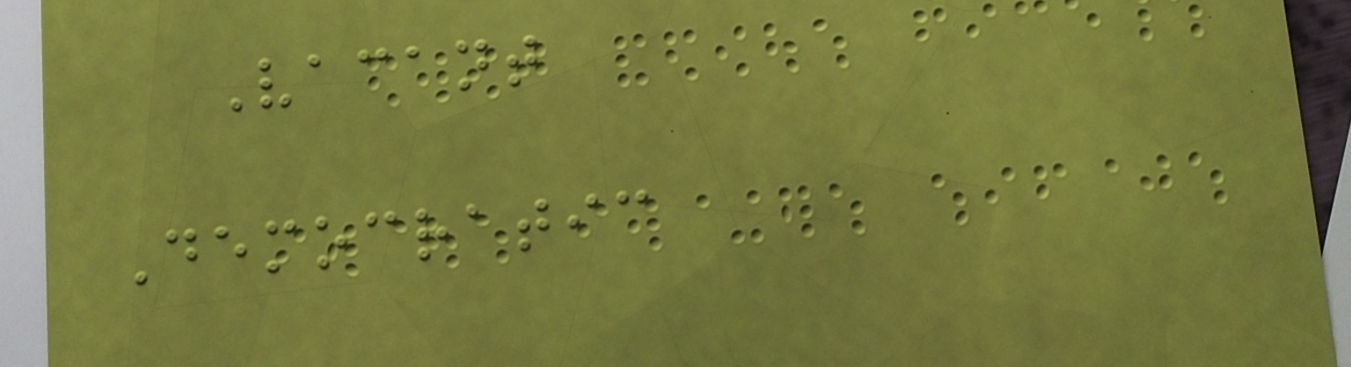Vacant
Democratic
